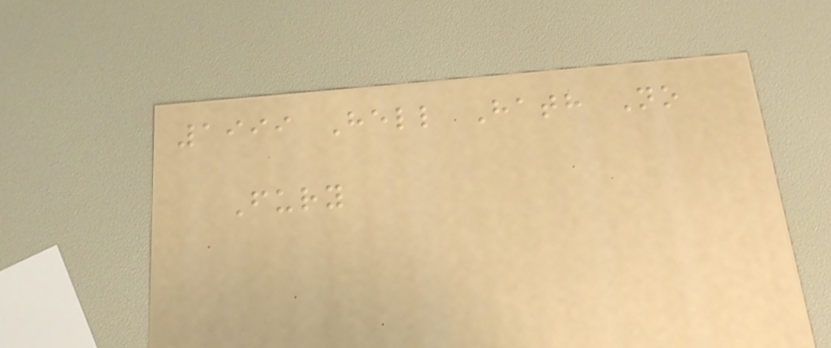1999 Hell Hath No
Fury
